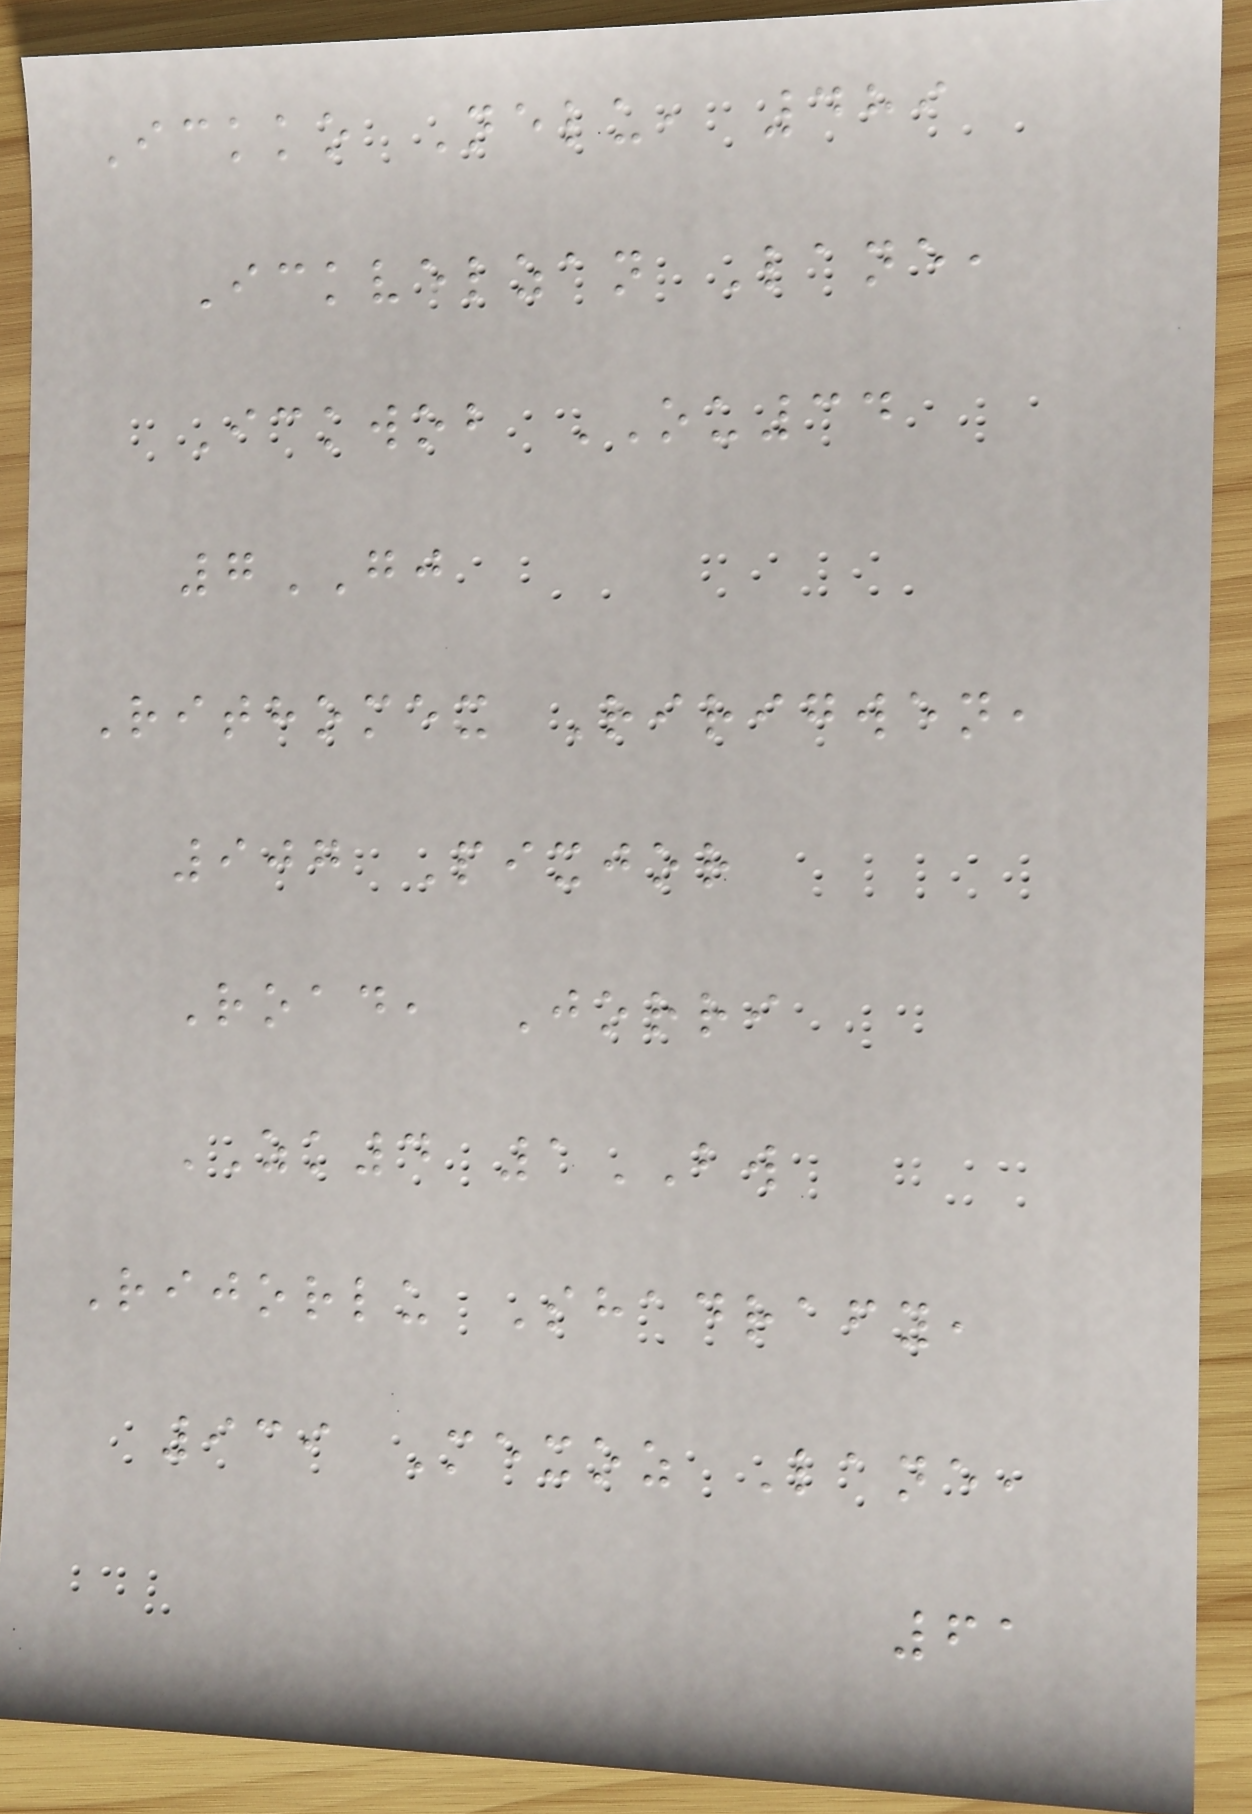Ickko Nelu, 489
Ickvelzan Lane,
Ickwob OU34
7GJ
Rithomex Ririgwen,
907 Pixjor
Road, Jorri
ZK4 1BW
Rijorlu Shadrafy,
939 Mexoz Lane,
61
